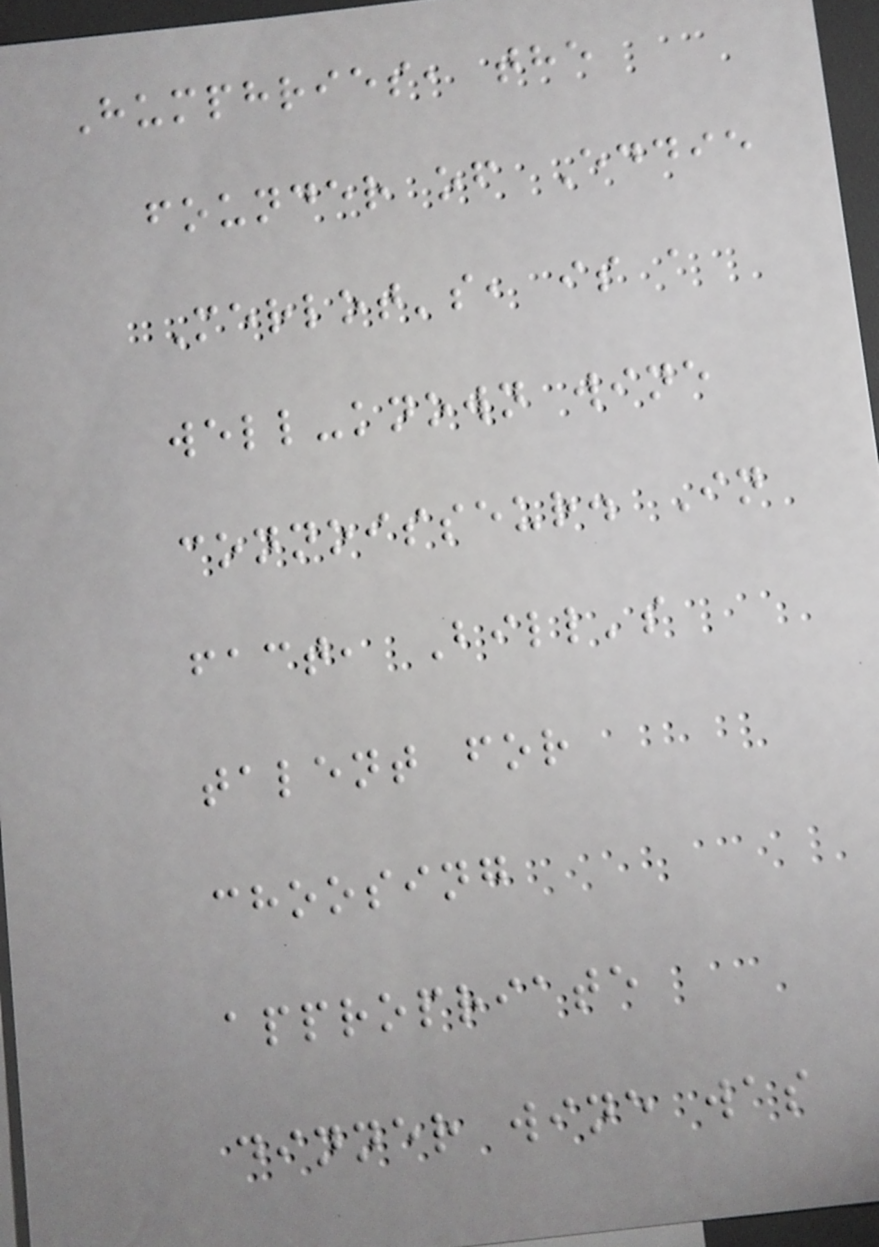Humphries, the
founder of Eddie
Merlot's, is a
well-known wine
connoisseur. In
fact, Bill's
talent for
choosing
appropriate
dinner wine was
